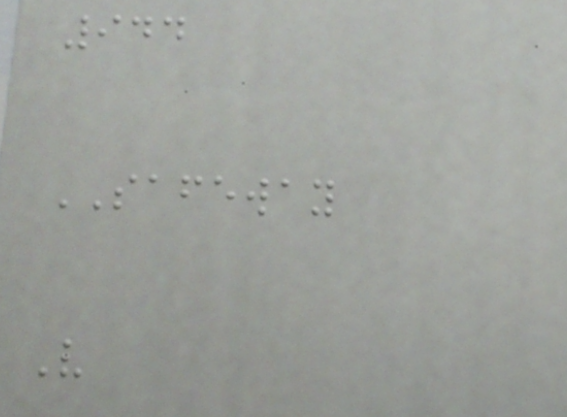944
SAFEWAY
V
